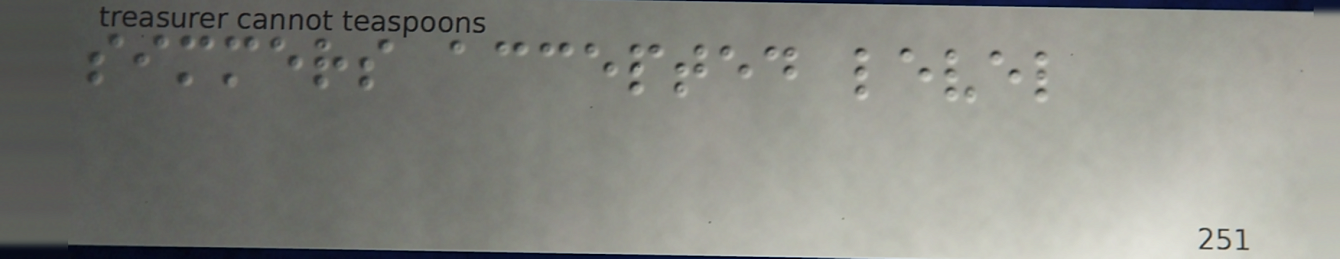simmers accepted level
